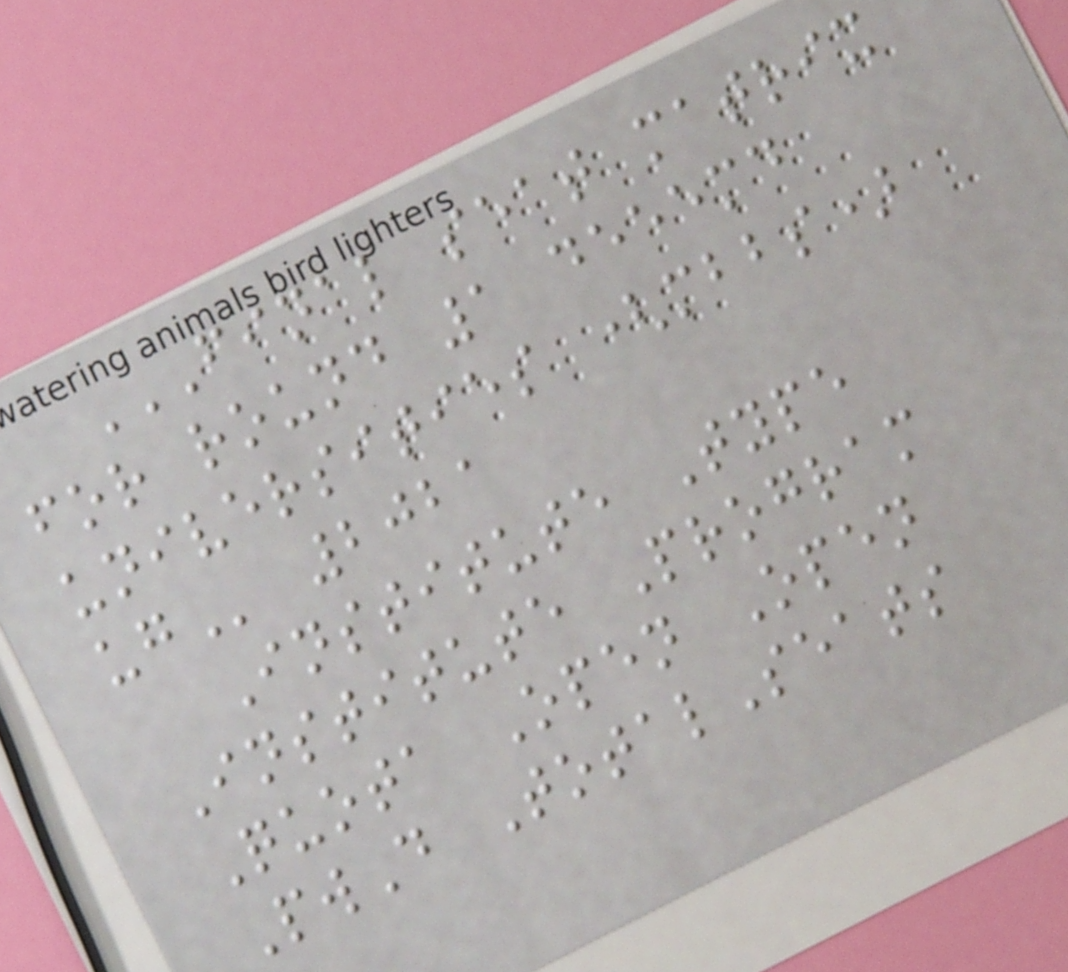FINAL SEAT MATRIX
FOR ROUND 1 DEEEMD
UNIVERSITIES (MBBS)
UG 2021
Institute Type
Institute Program
Quota Open Open
PwD TotalSeats
